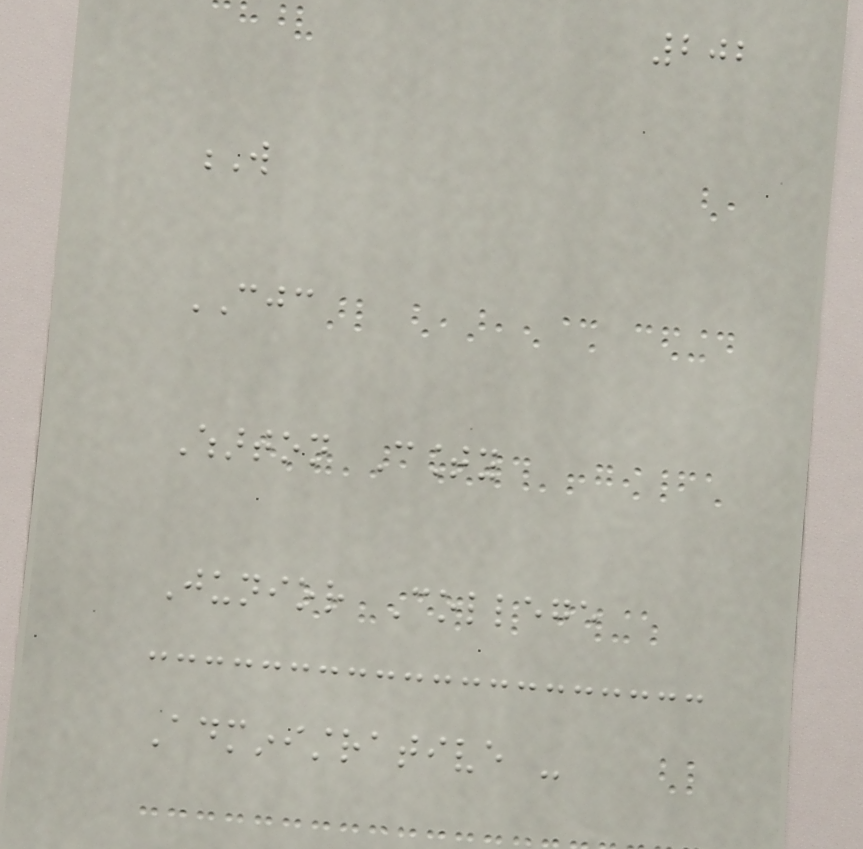202
W
CJC
Wharton County
Junior College
Administrative -
